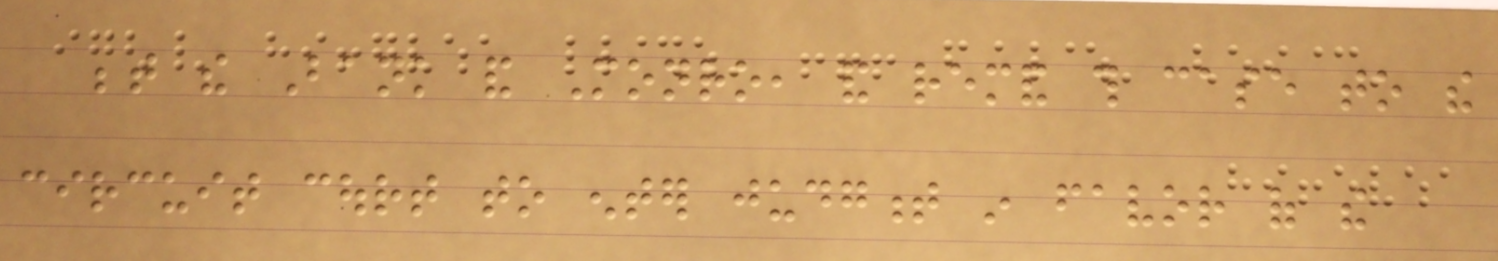between the Bank and Monro, and remand this case to the
circuit court to enter judgment in favor of the
